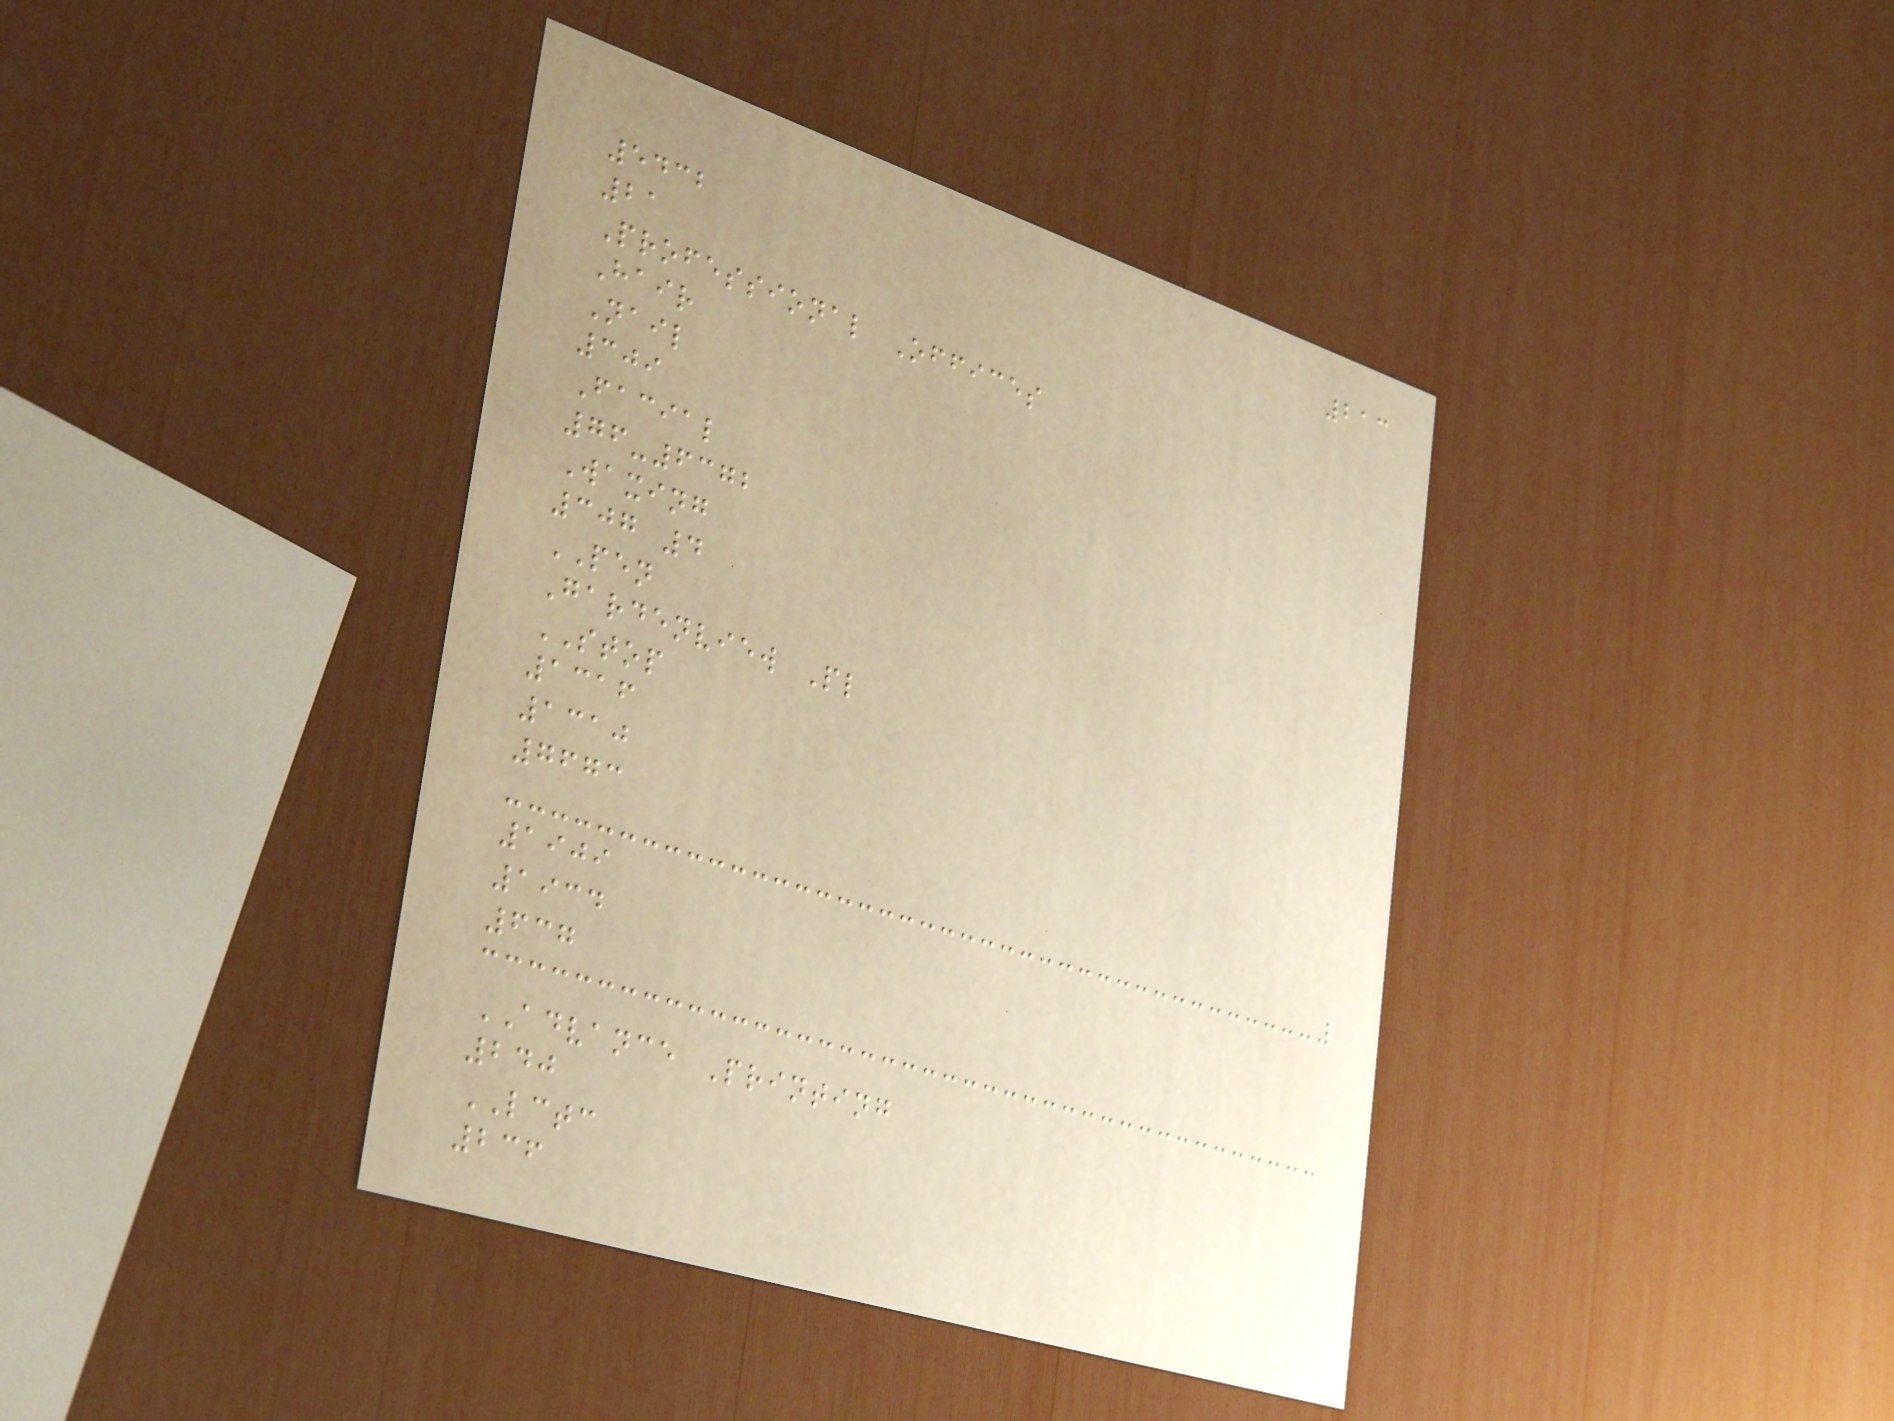213
5432
21
Professional Offices
Hair
Nail
309
Facial
76-6372
Waxing
307 4
PEN
Gardenview Pl
STOP
1316
1310
7673
1909
1934
637
ADVANCE Printing
240
LCTC
236
